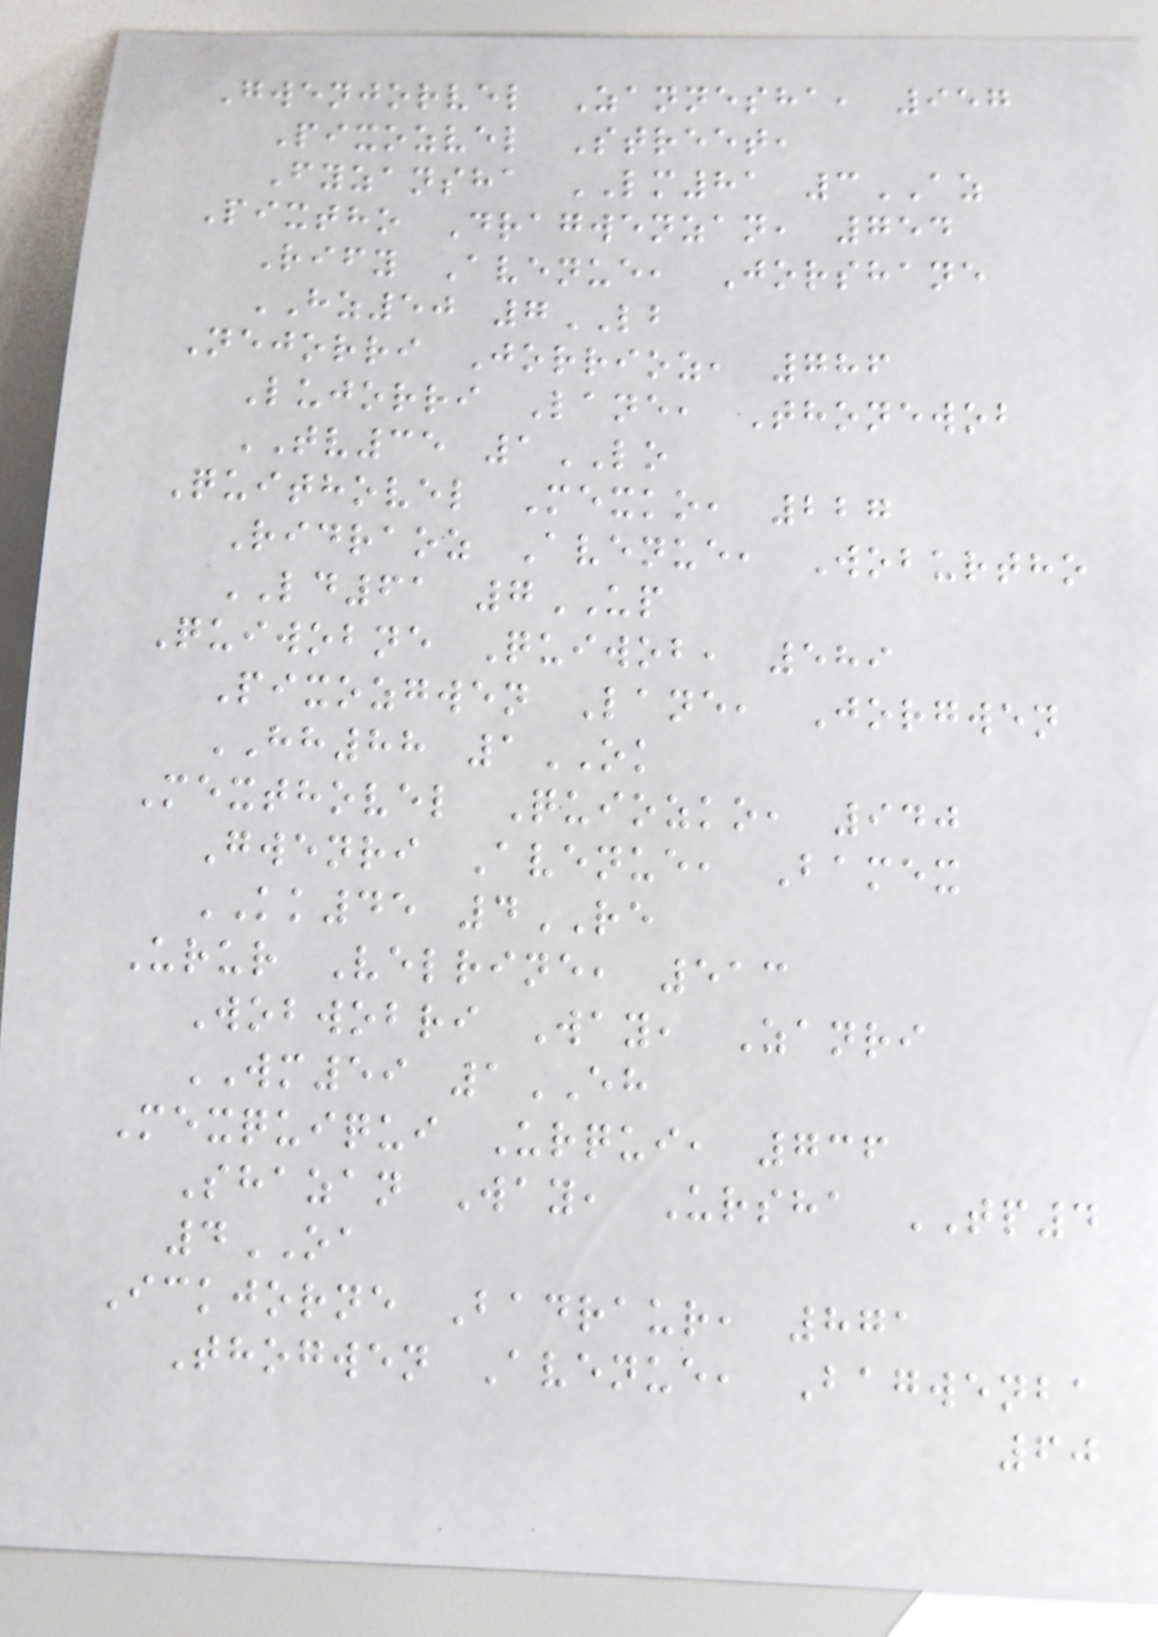Gwenjorvel Zannesha, 957
Pixozvel Street,
Fyzansha LM81 3AZ
Pixtho Dragwenzan, 754
Rify Avenue, Jorshane
HZ50 7LB
Nejorri Jorrioz, 786
Lujorri Lane, Thonewob
TV35 1LO
Quithovel Mexko, 227
Ridraoz Avenue, Woburtho
LD61 7UP
Quiwobne Quiwob, 589
Pixozgwen Lane, Jorgwen
HH88 1OK
Mexthovel Quiozko, 940
Gwenri Avenue, Bamex
KK45 4RE
Urur Velrine, 513
Wobwobri Way, Zanri
WM59 1EH
Mexquiqui Urqui, 736
Shazan Way, Ursha TP4
4OA
Ickjorne Badraur, 871
Thogwen Avenue, Bagwenba
60
